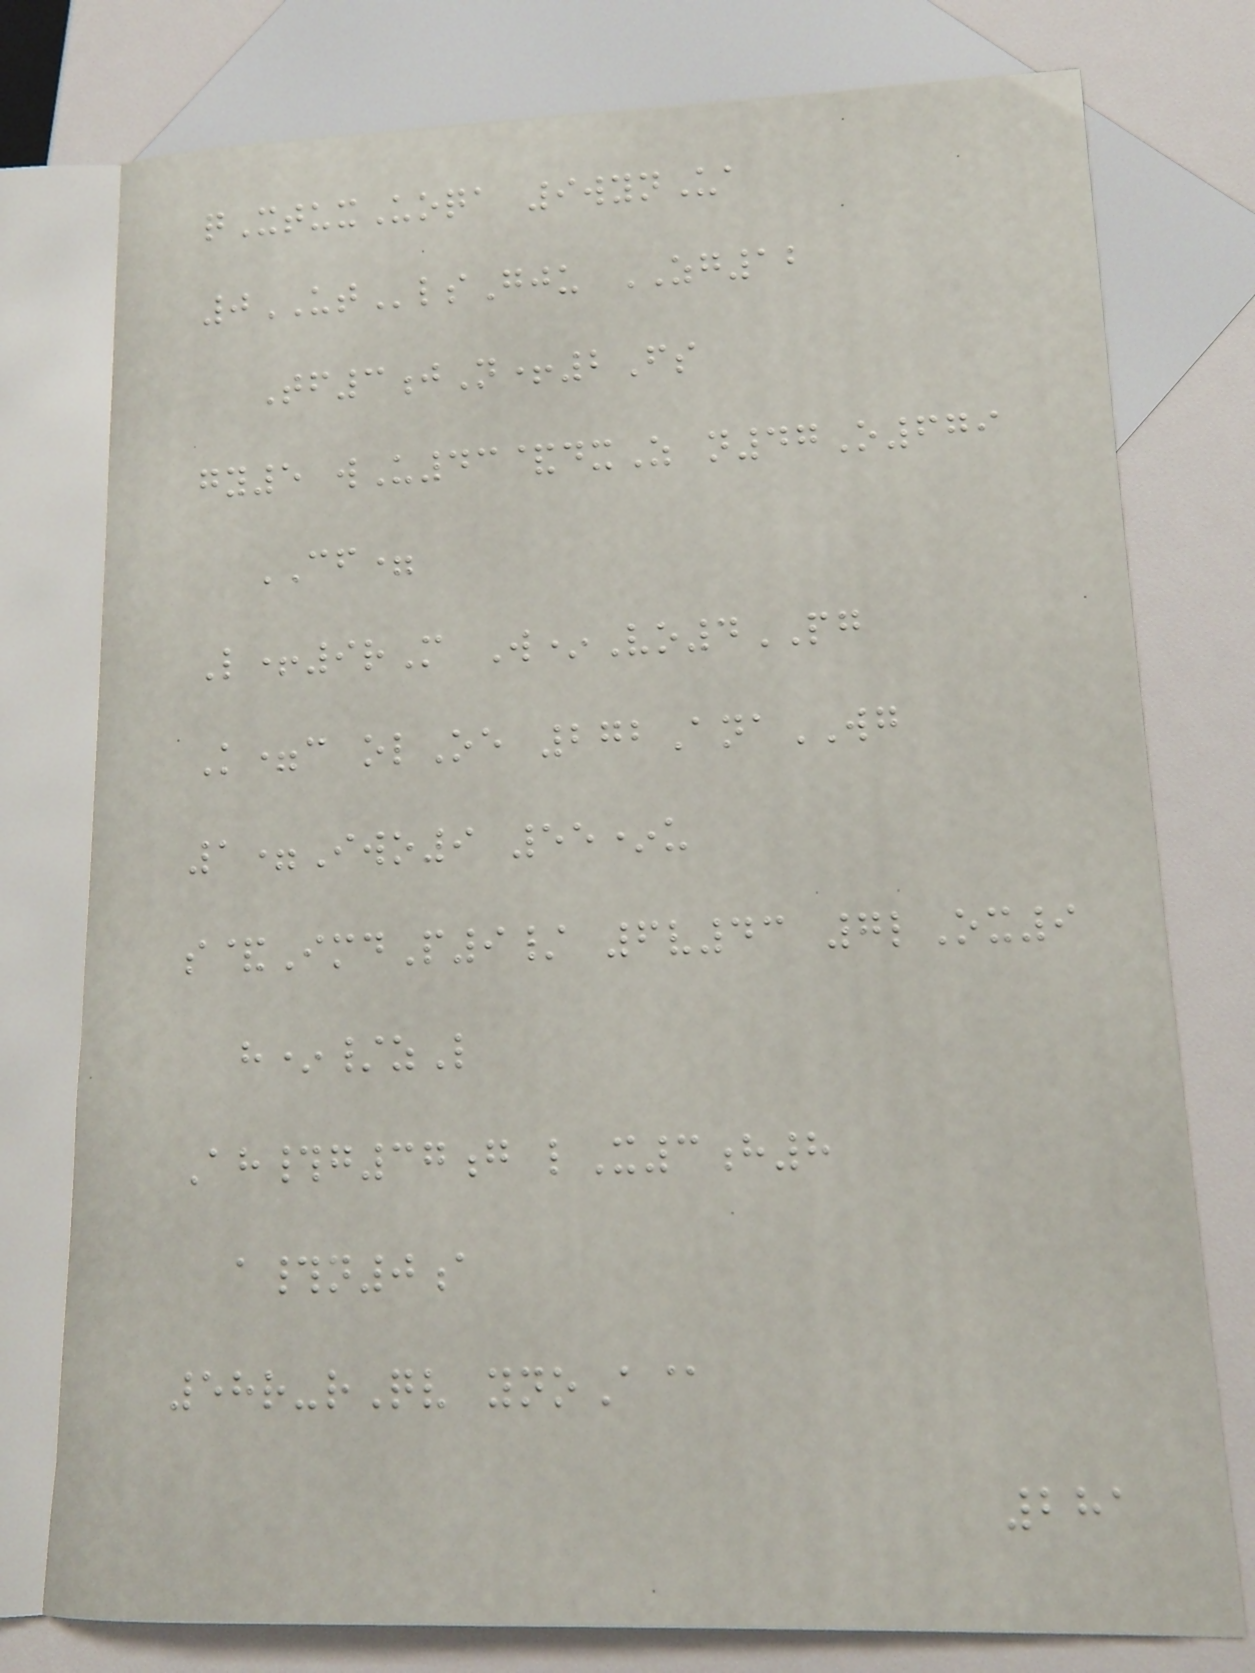qXtuxUoqa 9wynUa
0UTlsGju ZG12
Tf3jN+2Fs
gy5 wU43&dxZ n47O679
CF=
L+9rM W*Vo4PG
K=c olOe 272AnaWG
1=Iwo9 55*u
s&ImdP9/ 6v43 7lOx9
h*/zL
Ah#g37g lX3h8
a#n0a
58r-rQv ynoA@
281
